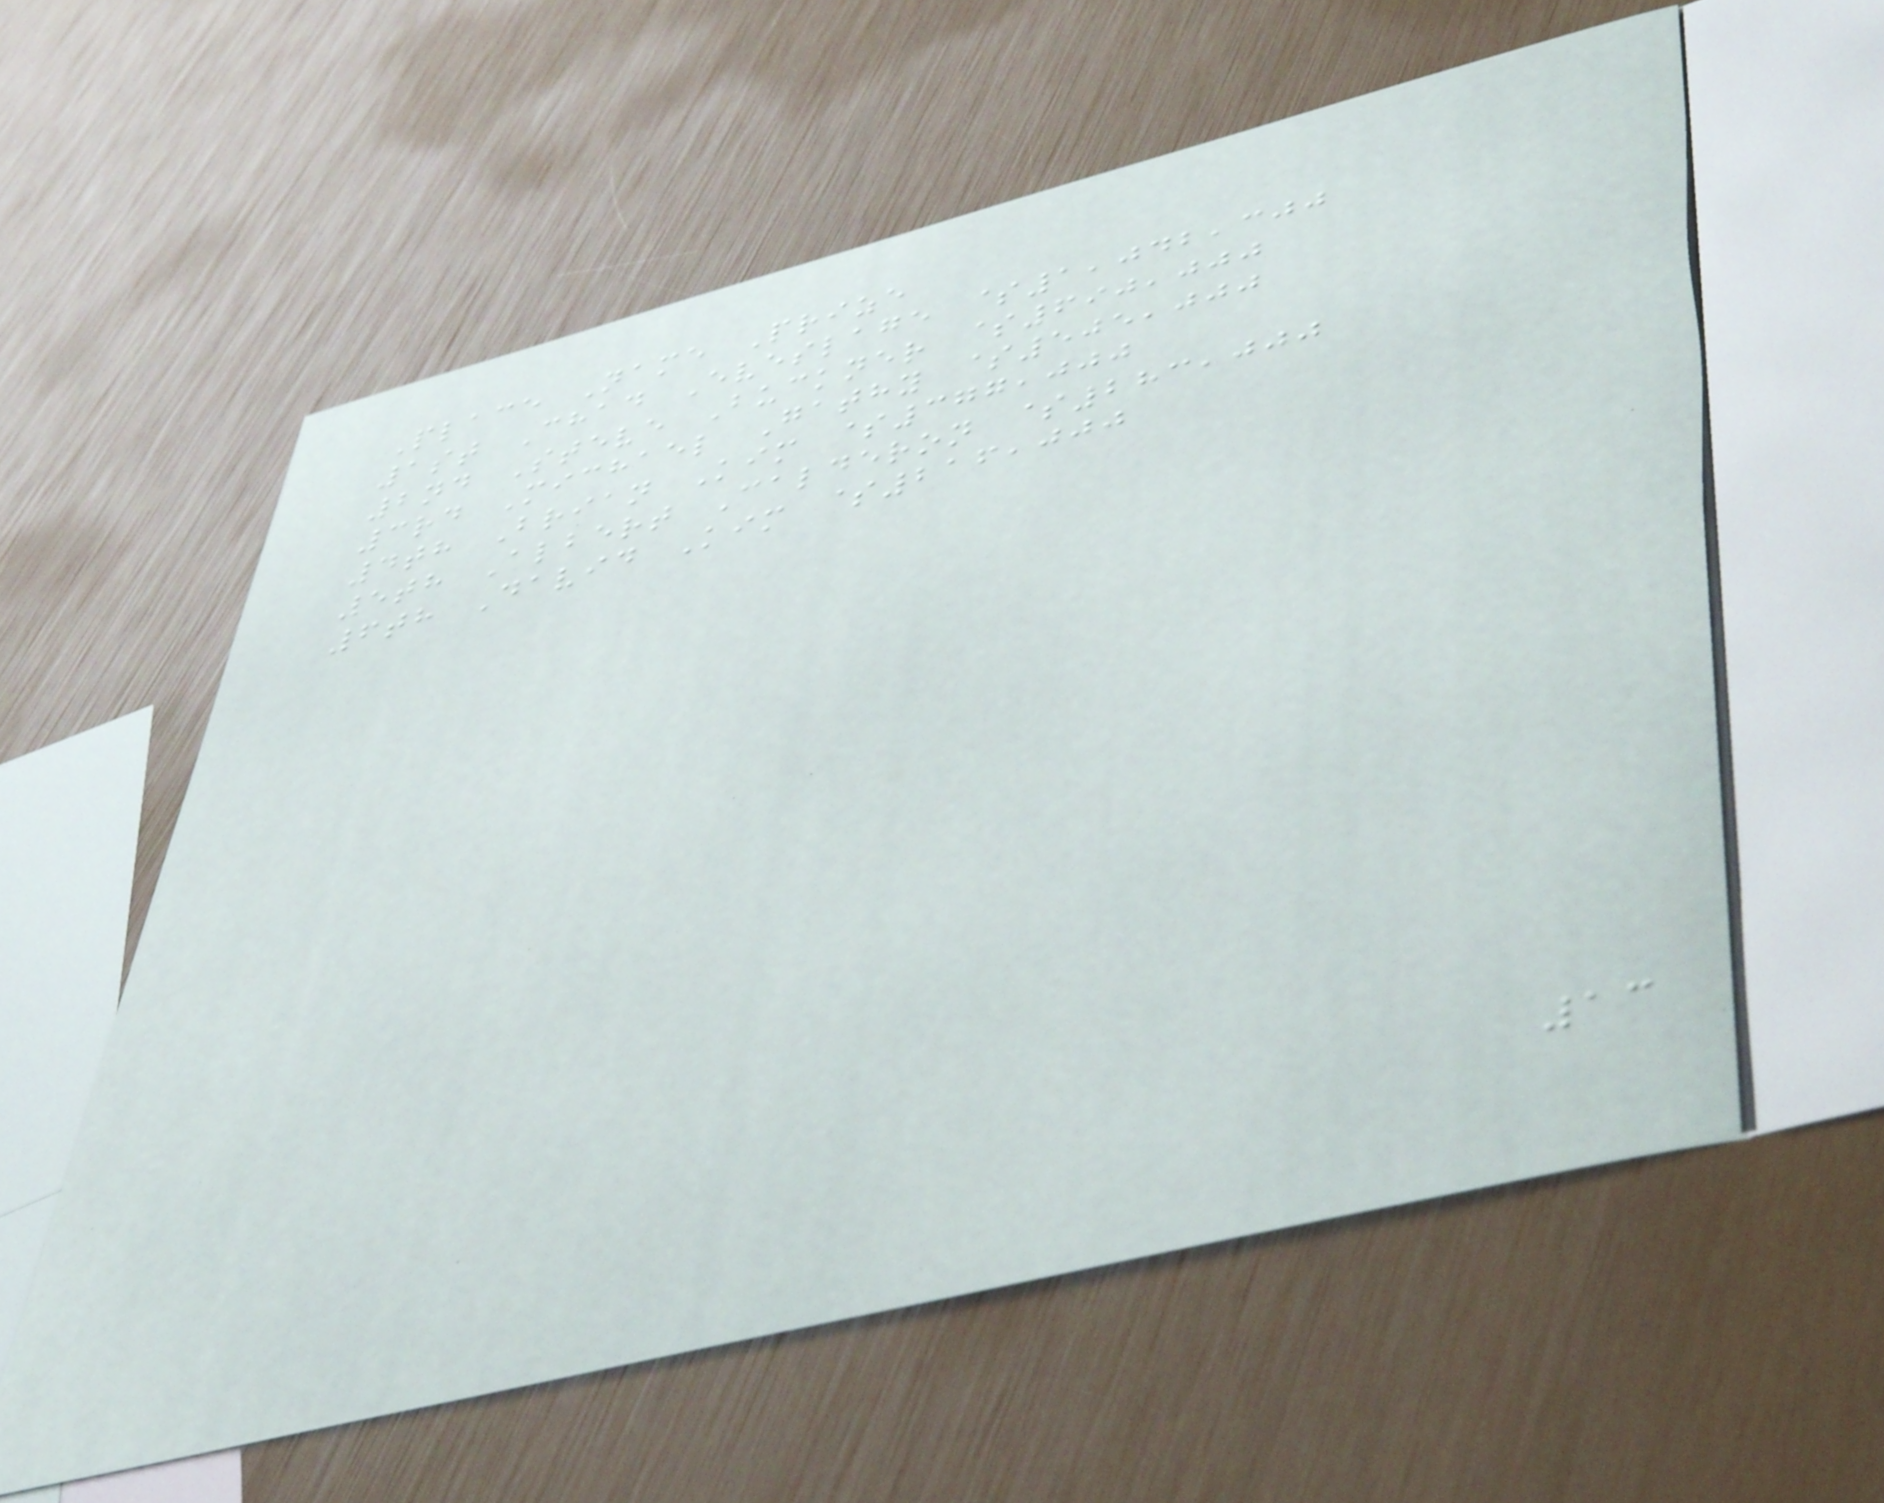Place Name Prize
1st Chad Eveslage $1,042,300
2nd Steve Buckner $690,000
3rd Michael Gathy $505,000
4th Brian Kim $377,000
5th Albert Calderon $283,000
6th David Kim $216,000
13
